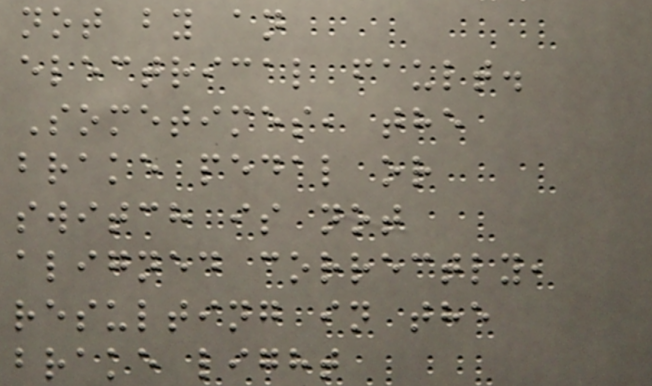not by an
electrical fault.
Sometimes, the
brake pedal or
switch is not
aligned correctly,
resulting in the
brake light
